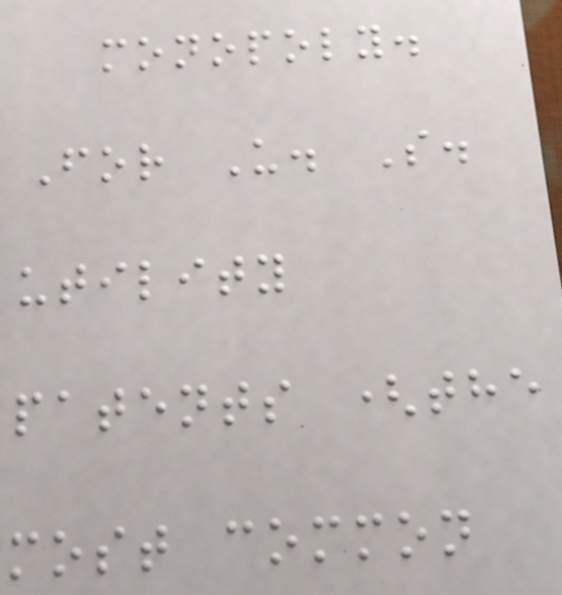monopoly.
For U. S.
utility
patents (the
most common
